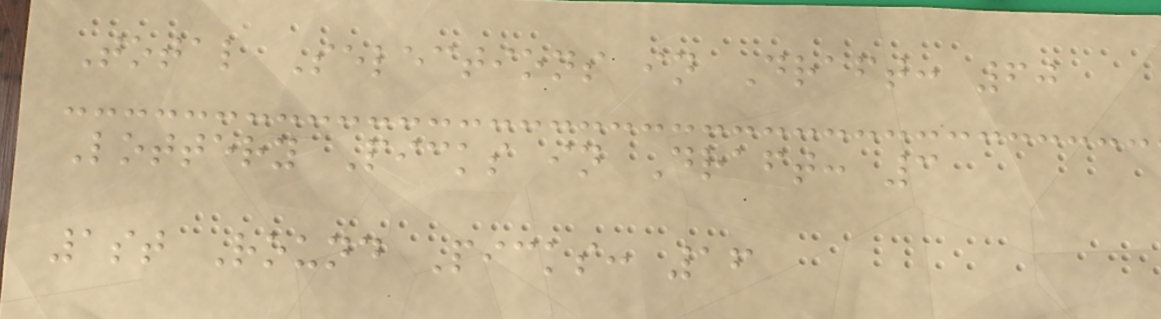Total Selections in Draft: 60
Lottery Picks in Draft: 3
1st Round Picks: 16
